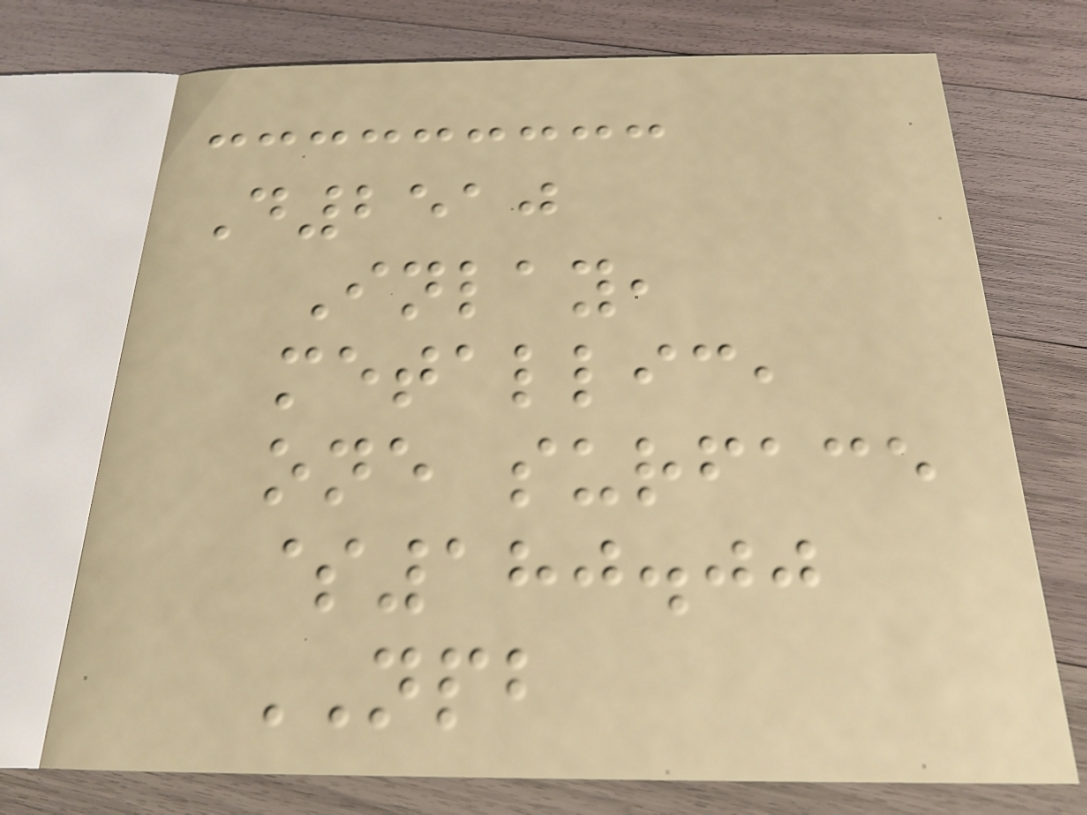D2510
Inlay,
metallic,
one surface
$180.00
NPB
